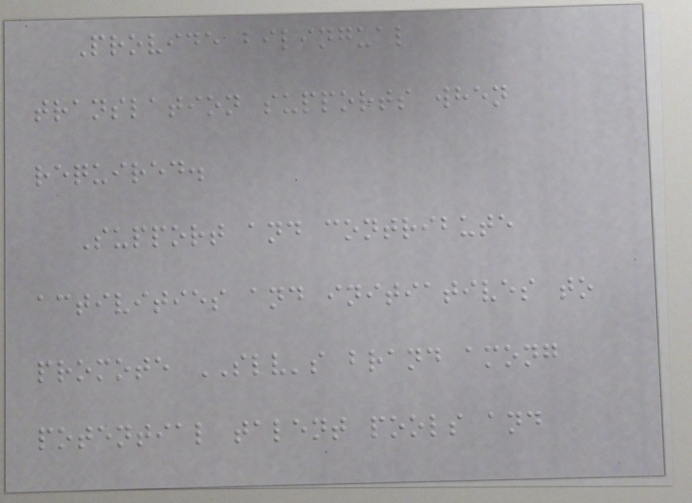Provide bilingual
translation supports when
required.
Support and contribute
activities and initiatives to
promote SLV's brand among
potential talent pools and
